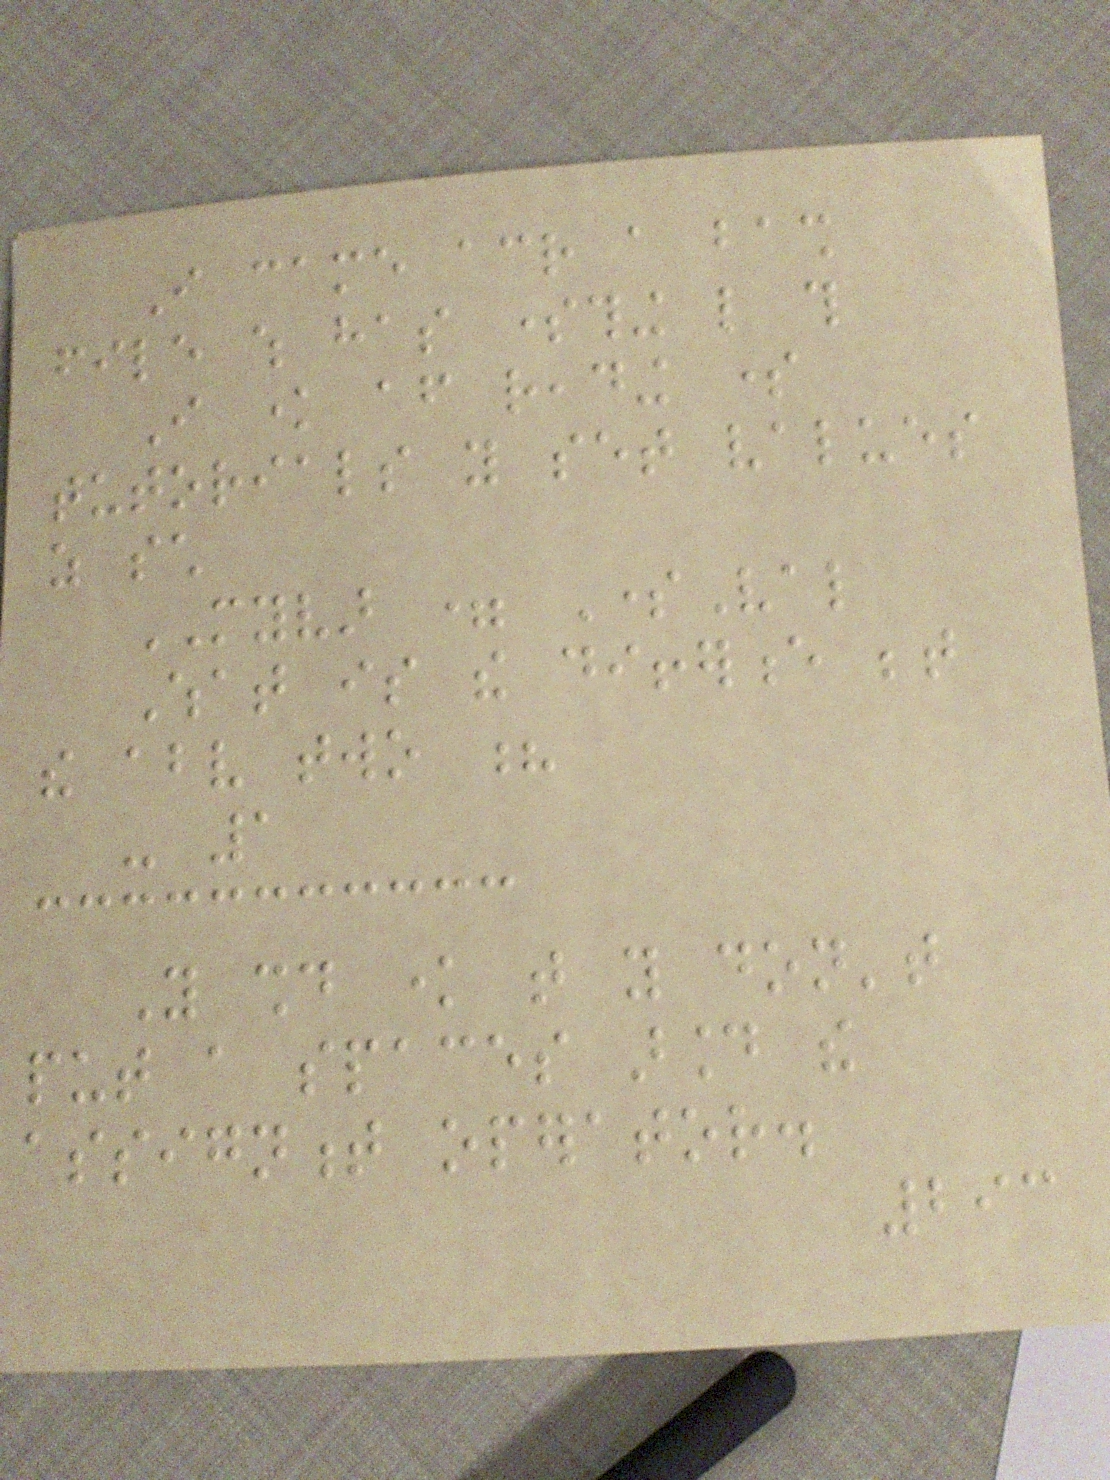I came across a bash
file which has something like this
I know after reading some
tutorials you set values
as such
MYVAR = SomeVal
What is the difference between
the above two ?
- 1
You should know that you don't
put a spaces around the
assignment operator.
293
